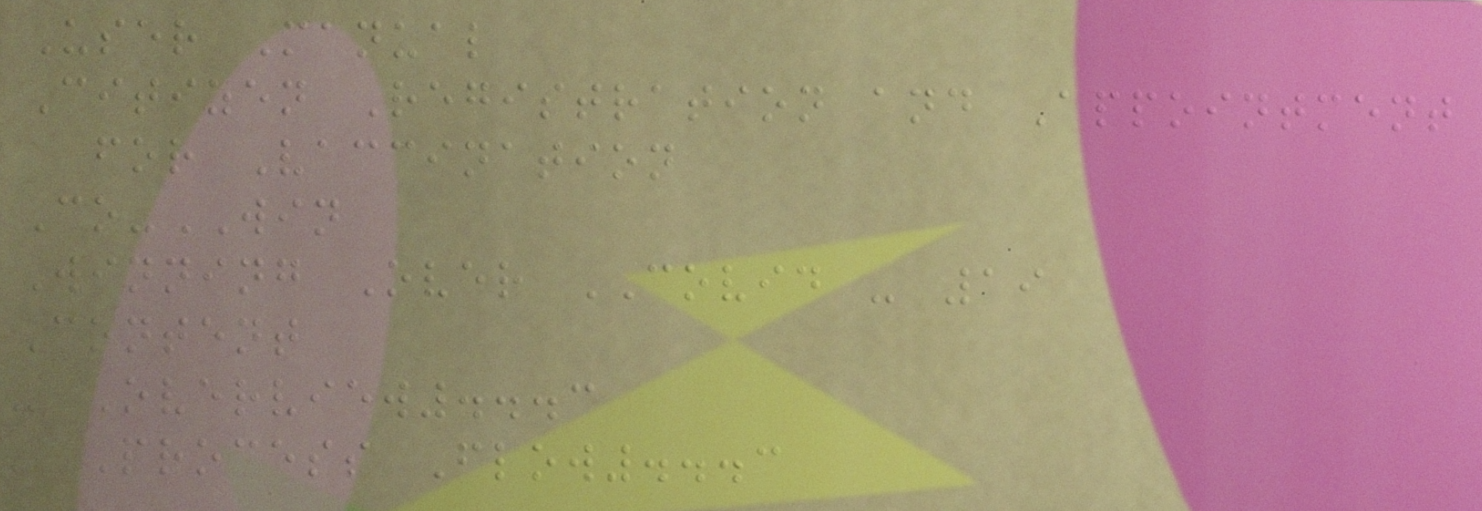User Manual
Citizen Registration and Appointment
for Vaccination
Co-WIN
Winning Over COVID - 19
Content
- Overview...3
- Process Flow...3
